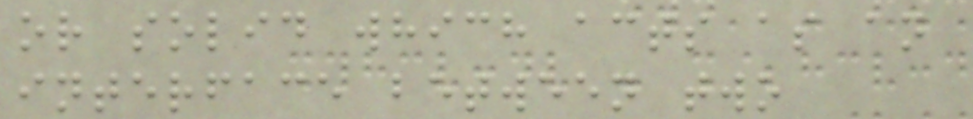or solid which acts as an
interface between two
